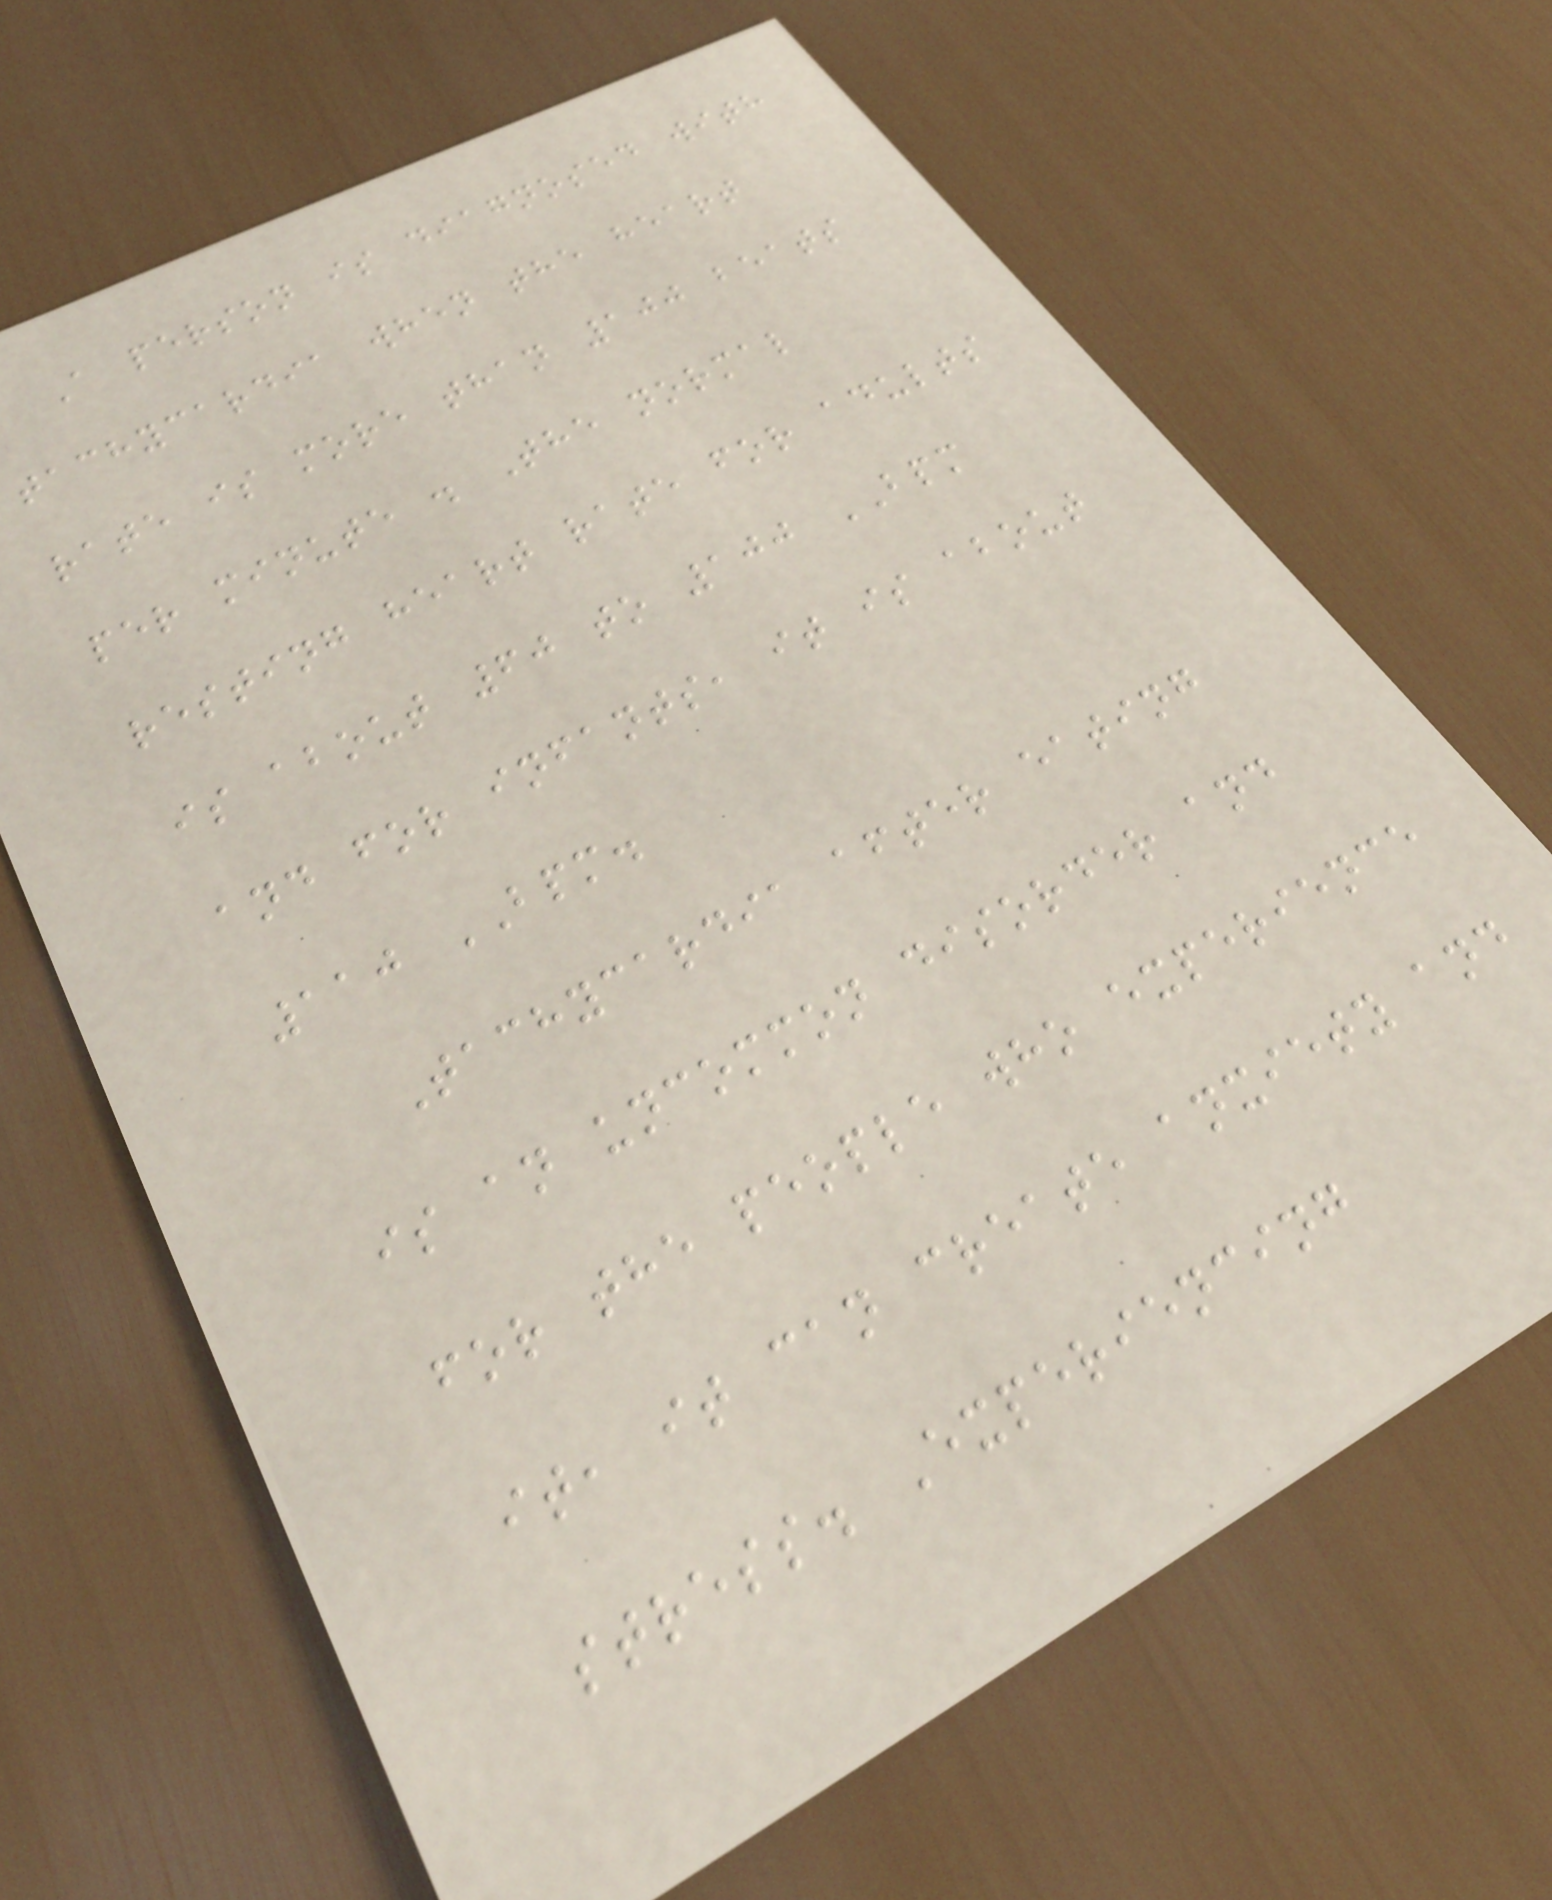A person is diagnosed with
tachycardia when the heart
rate is more than 100 beats
per minute . The normal
resting heart rate for adults
is about 60 to 100 BPM
and for infants, it is about
110 BPM.
Tachycardia after eating
is an uncommon disorder and
for the people who experience
it, it can create anxiety and
stress. Experiencing
